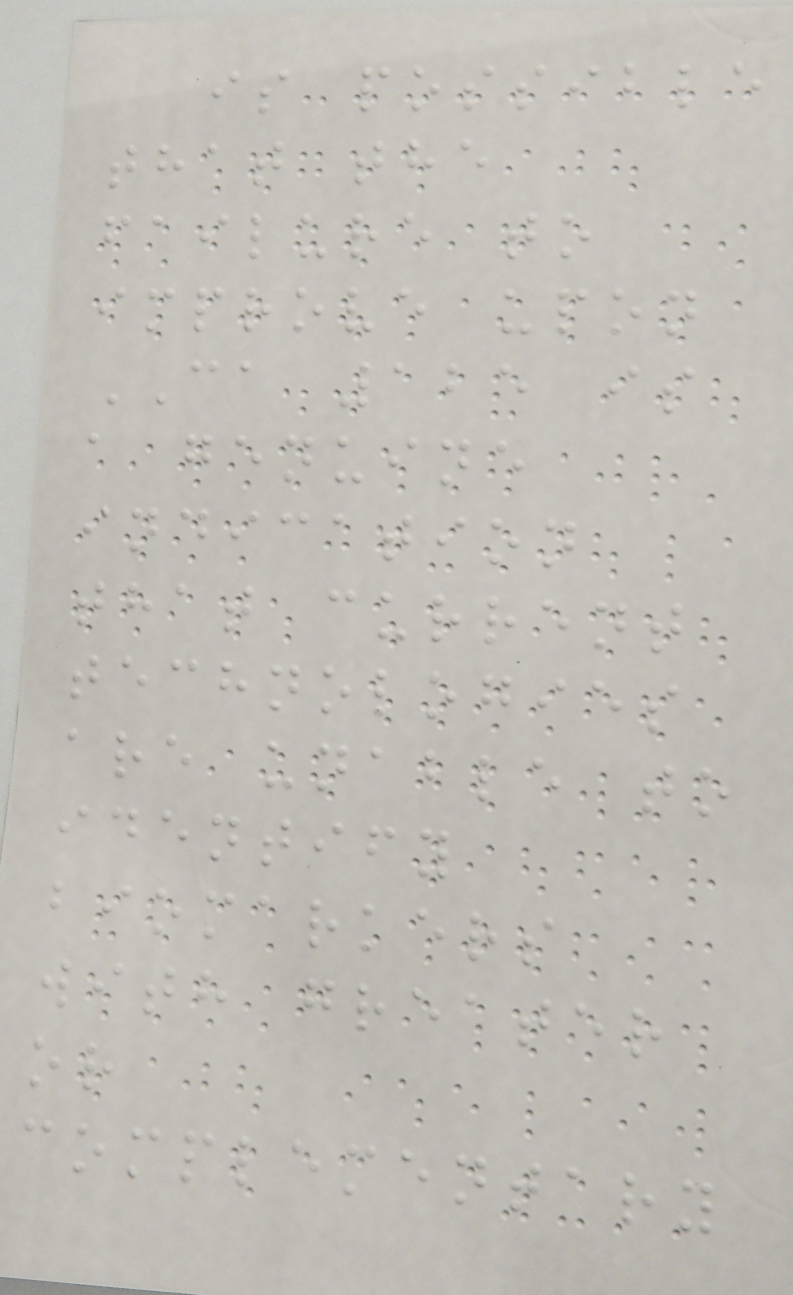is possible
that the
failure to
improve upon
CA 125 is
a genuine
indication
that current
technologies
are unable to
identify
biomarkers
with greater
or
complementary
